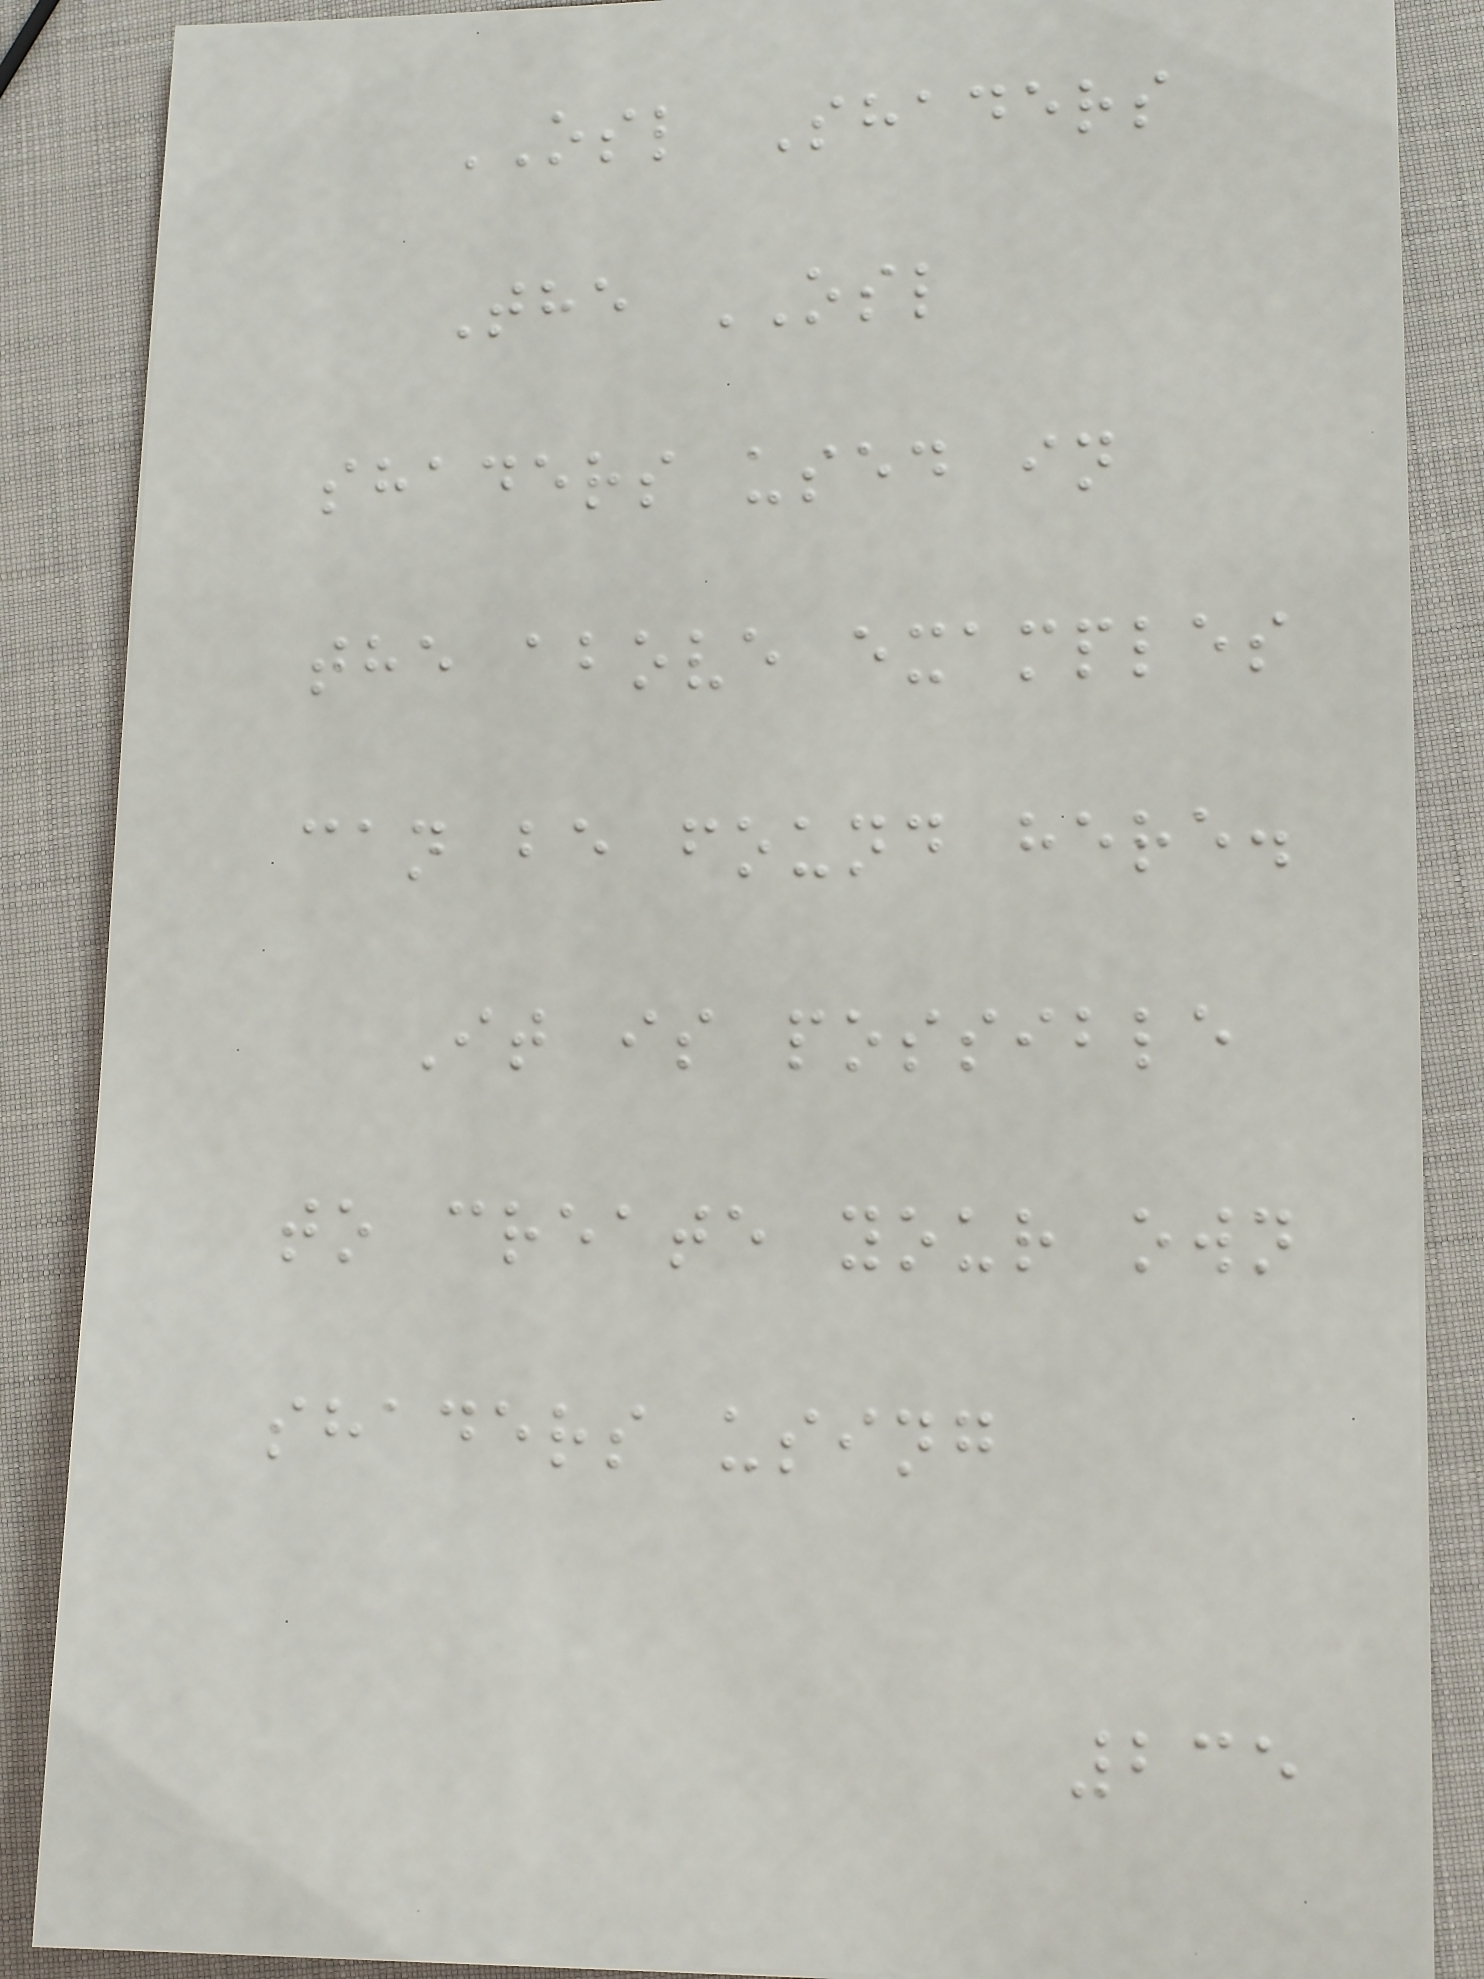OSL Shaders
The OSL
shaders used in
the above examples
can be found here.
It is possible
to create your own
shaders using
235
